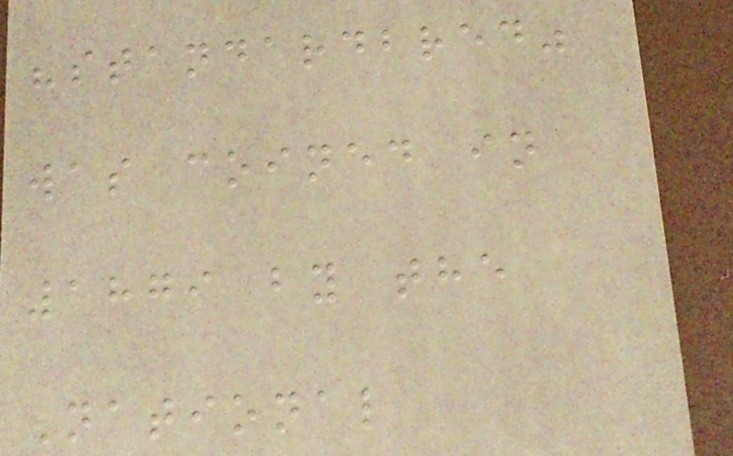"standardbred"
was coined in
1879 by the
National
